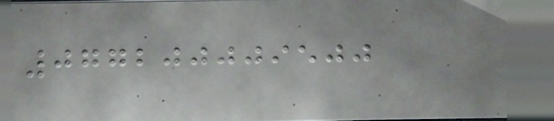077200009500
